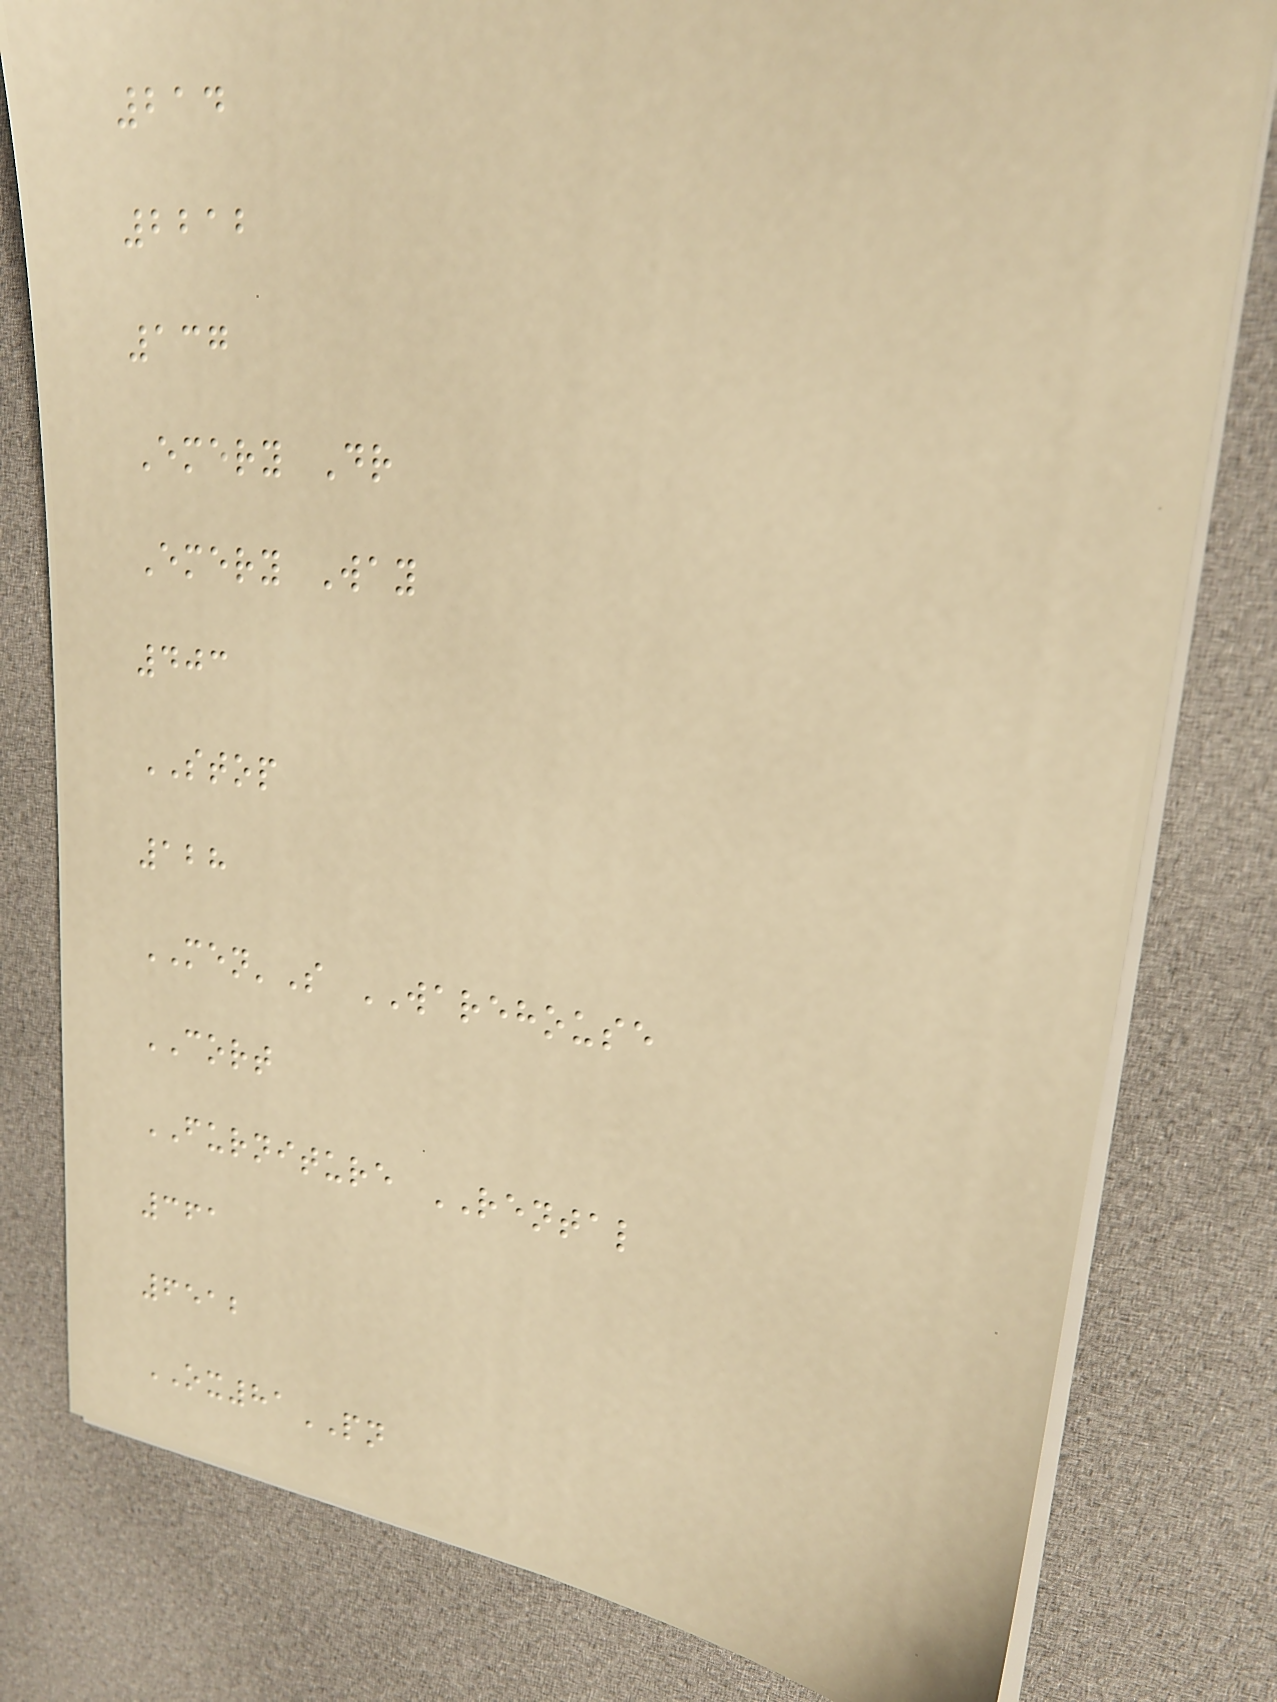214
2212
137
Emery Dr
Emery Way
403
STOP
128
MEN'S WAREHOUSE
CORT
FURNITURE RENTAL
361
6512
OX81PN
